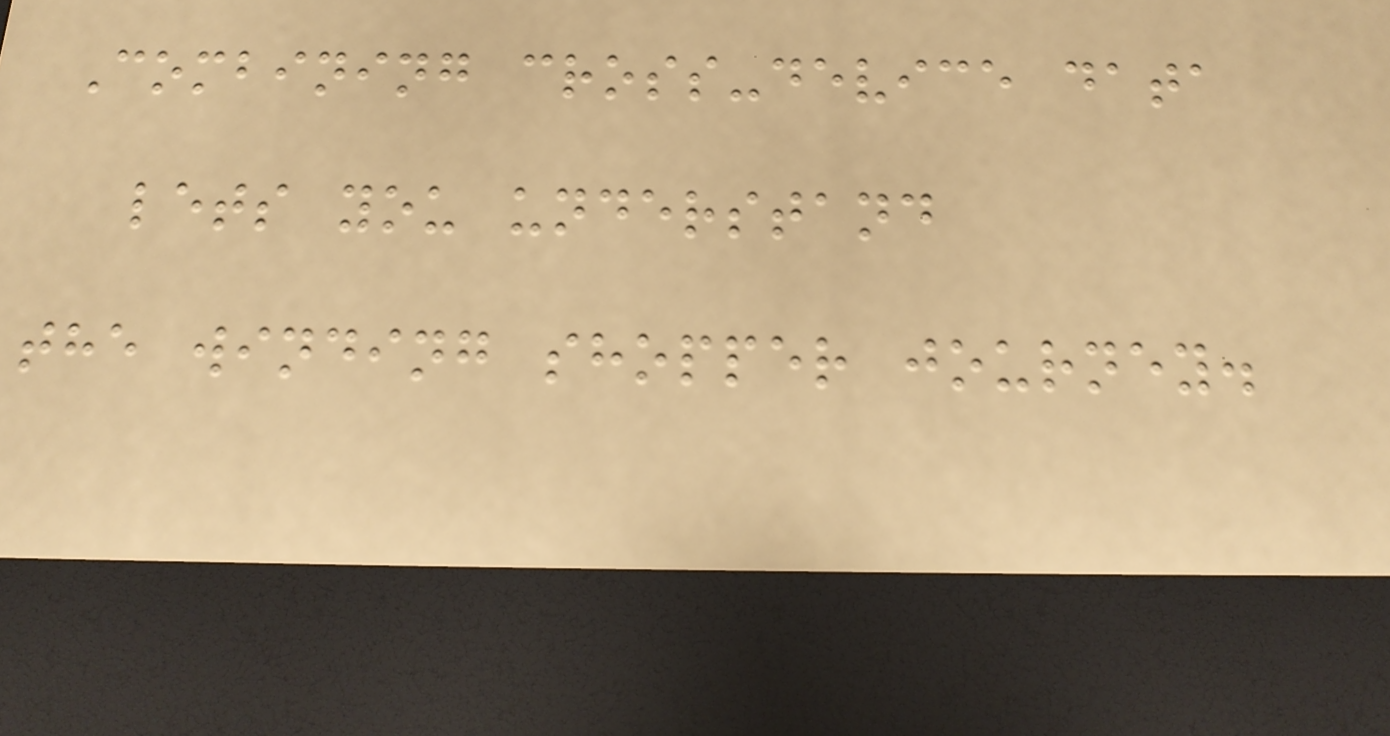Combining cross-device data
lets you understand
the winding shopper journey.
